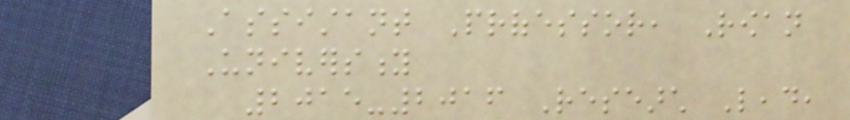Assistant Professor, Rowan
University
2015-2016 Research Lead,
